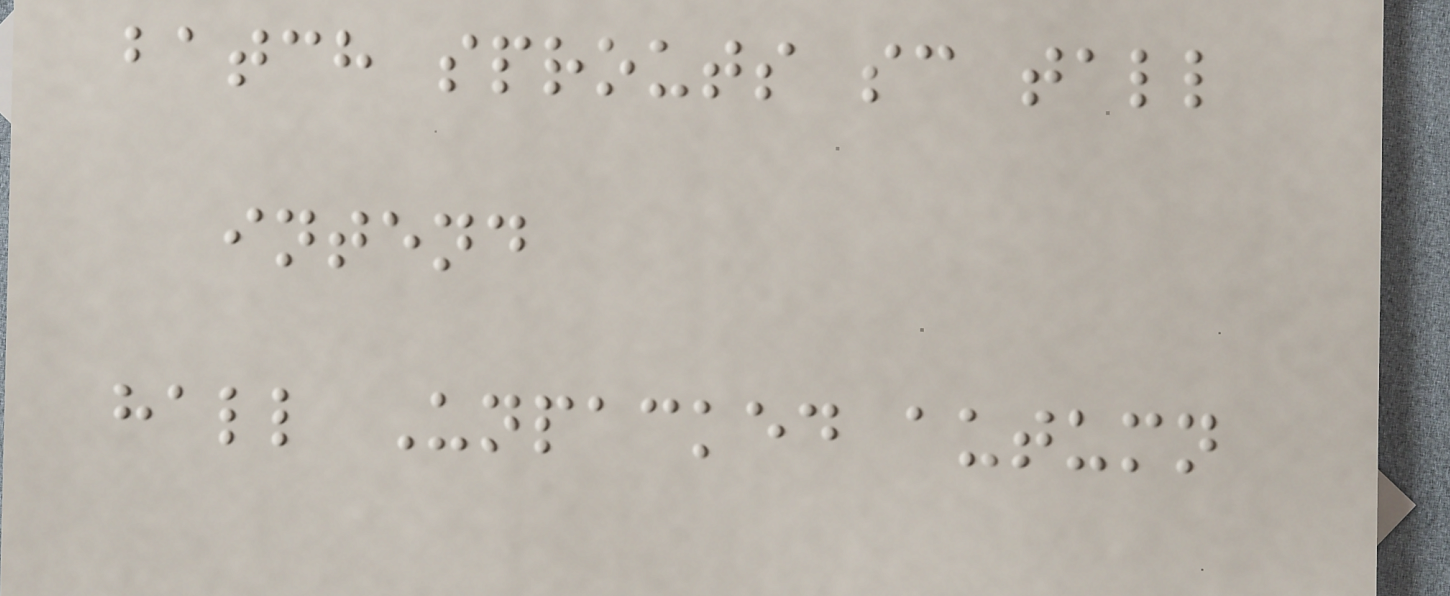batch sprouts sc tall
intend
hall Unpacked autumn
